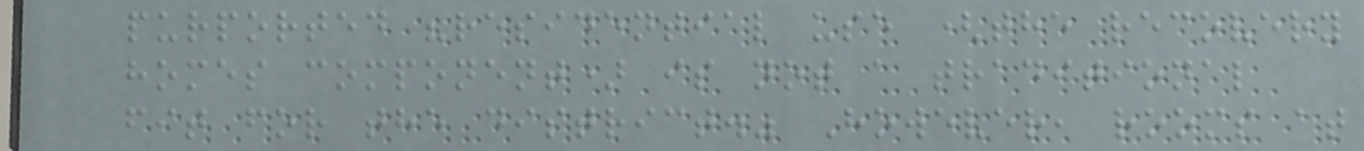purported "residential use (the recovery
homes component) is not a traditional
fit for the district." However, rooms at
